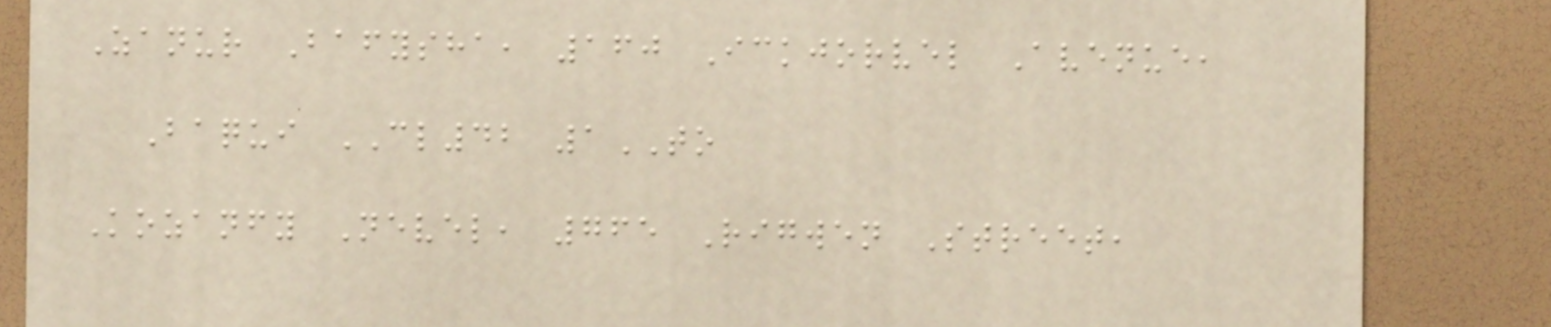Zanur Bafysha, 160 Ickjorvel Avenue,
Baqui CL42 1TO
Kozanfy Nevel, 765 Rigwen Street,
